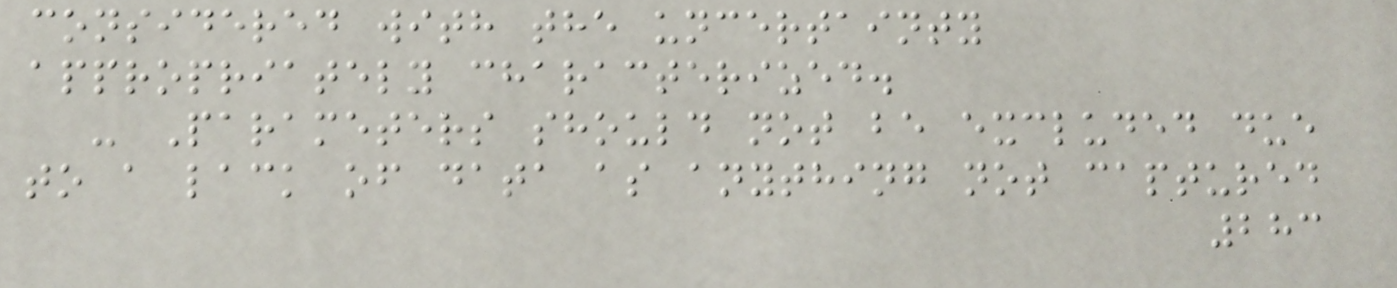considered with the uncertainty
appropriately characterized.
- Parameters should not be excluded due
to a lack of data as anything not captured
283
